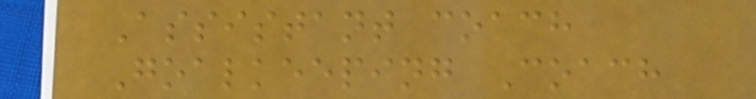Assistant coach
Goalkeeping Coach
